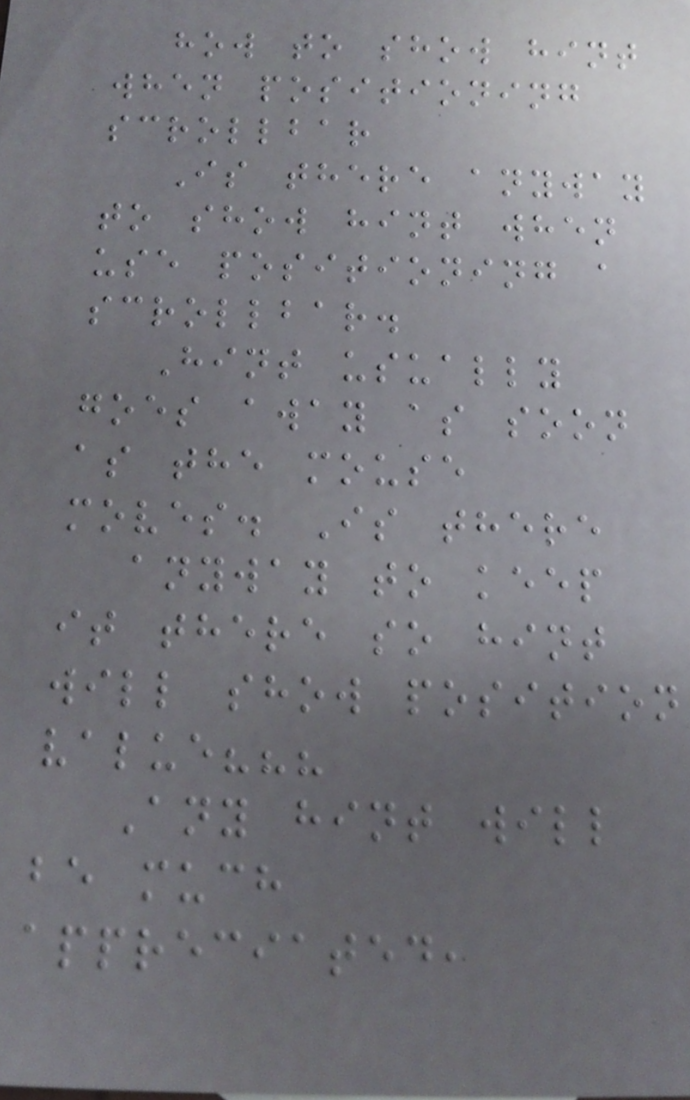how to show hint
when positioning
scrollbar
Is there anyway
to show hint when
use positioning a
scrollbar.
Hint usually
goes away as soon
as the mouse
moves. Is there
anyway to keep
it there so hint
will show position
value???
Any hint will
be much
appreciated,
